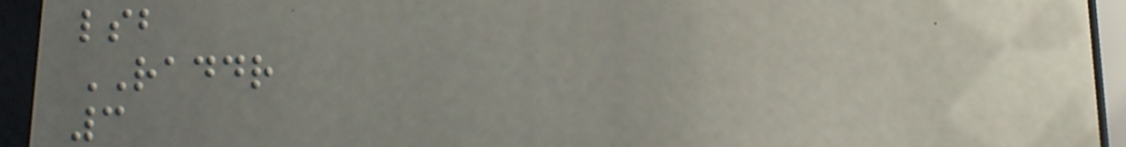lsb
RADDR
3
